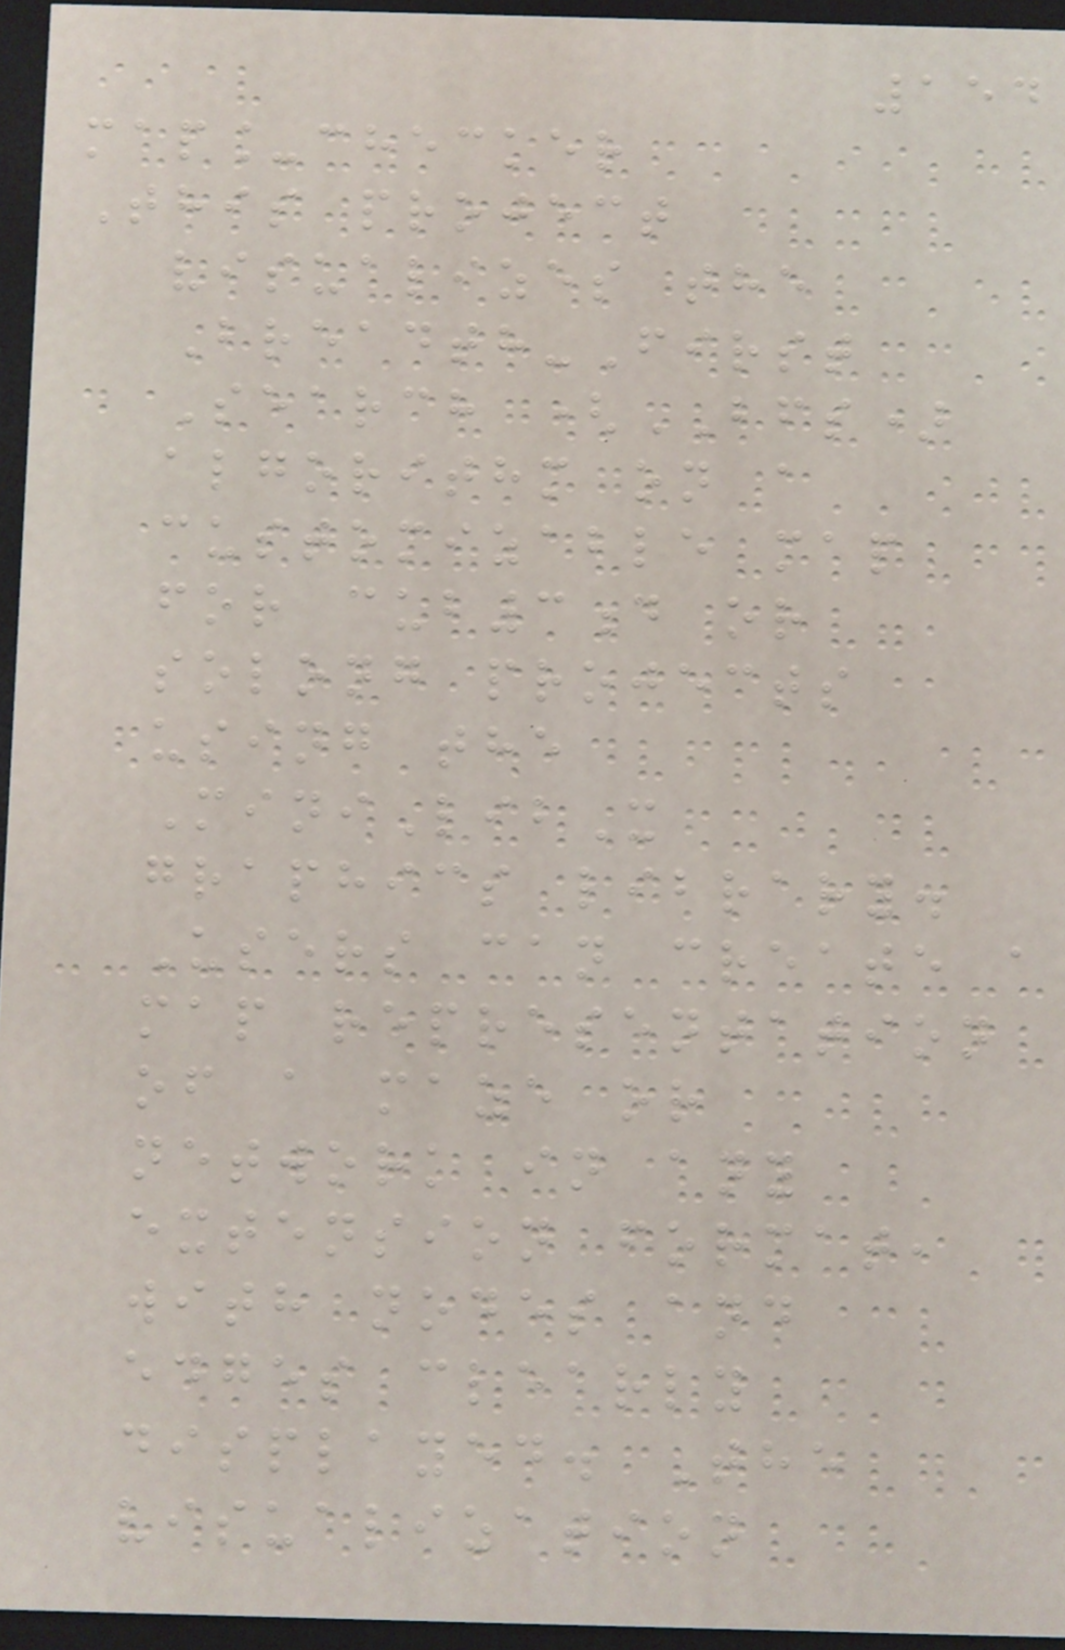154
map_checker
This project
visualizes the
Breadth-First
Search (BFS)
algorithm on a
customizable map
for cub3d or
solong projects
using the
MiniLibX
graphics library.
Users can create a
map representation
of a maze or
network in any
extension format,
with nodes and
edges clearly
displayed. The
visualization
